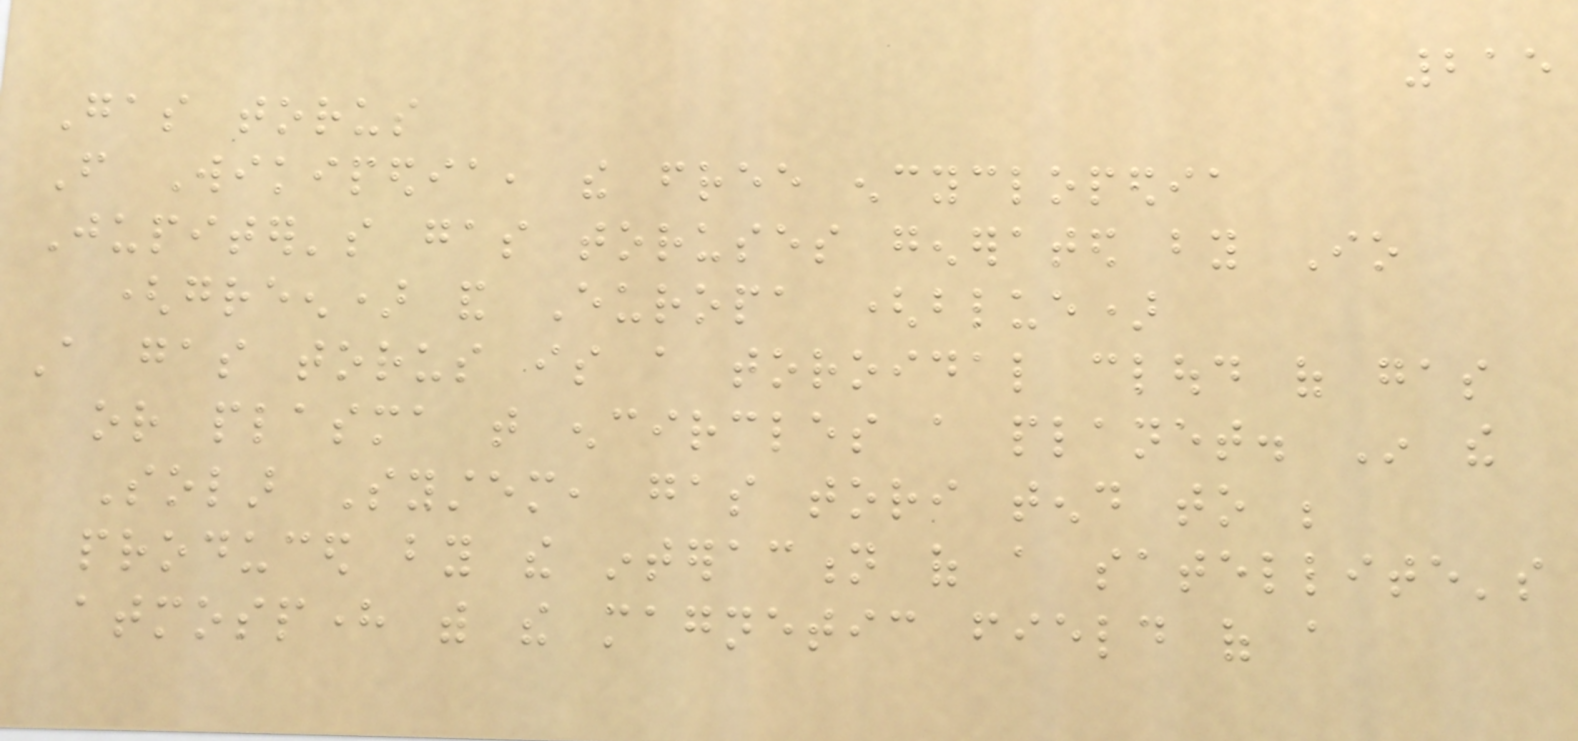215
Gas torus
From Wikipedia, the free encyclopedia
Jupiter's gas toruses generated by Io
(green) and Europa (blue)
A gas torus is a toroidal cloud of gas
or plasma that encircles a planet. In the
Solar System, gas tori tend to be
produced by the interaction of a satellite's
atmosphere with the magnetic field of a
